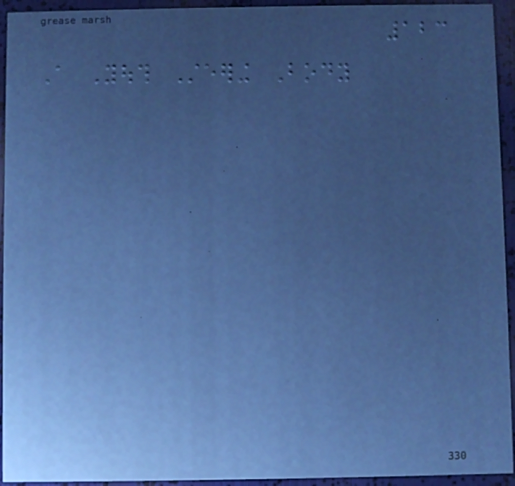123
A Youth Steering Body
